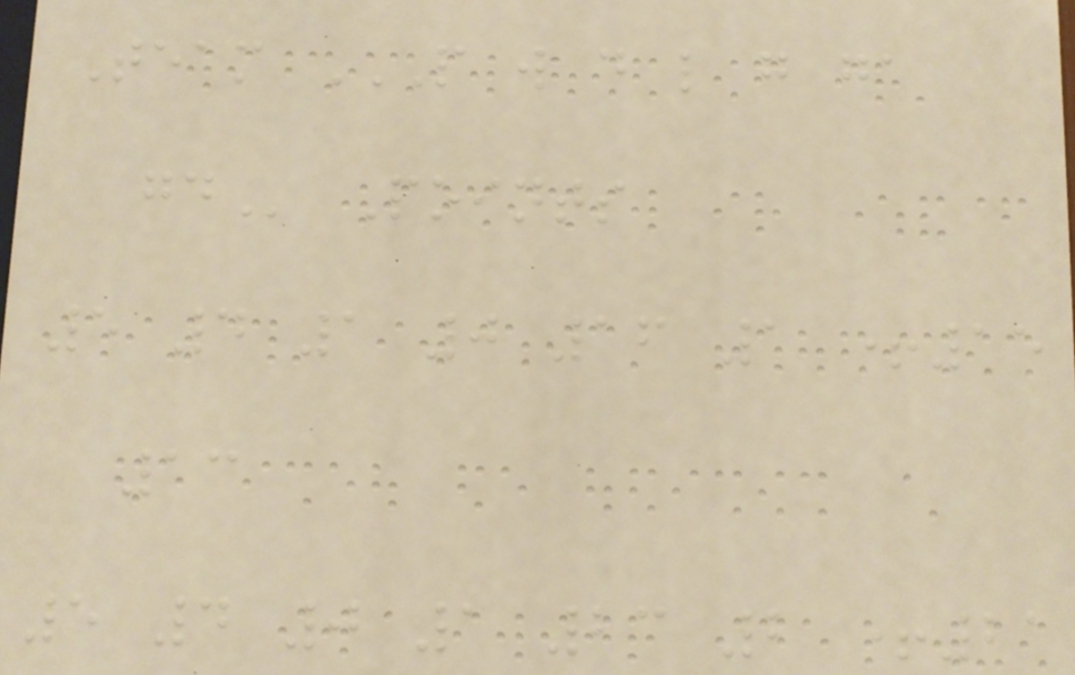Team P W D L G GA
GD Points
5 4 1 0 16 1 +15
13
5 4 0 1 23 2 +21
